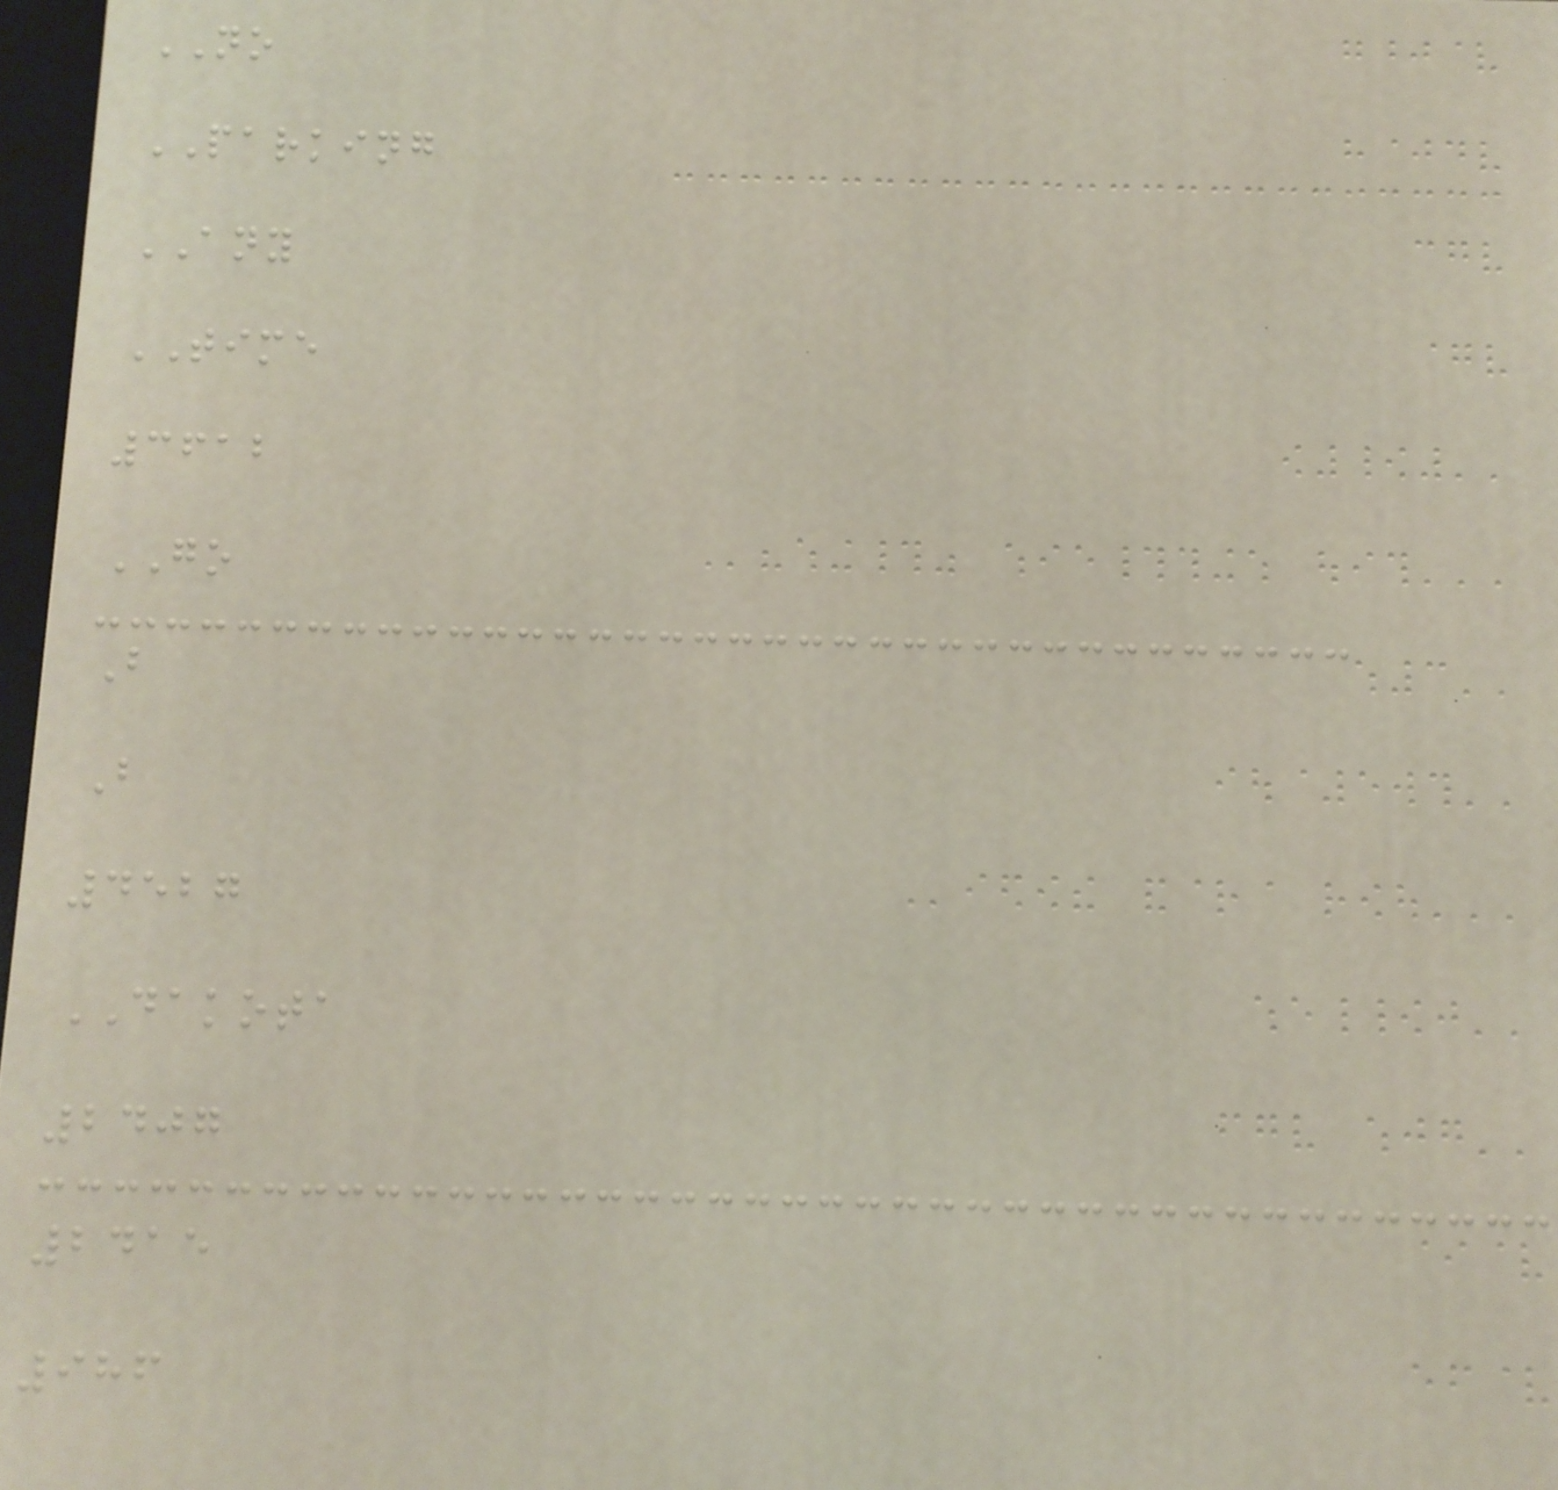NO
PARKING
ANY
TIME
3612
GO
B
B
4527
DAKOTA
2407
2415
986
